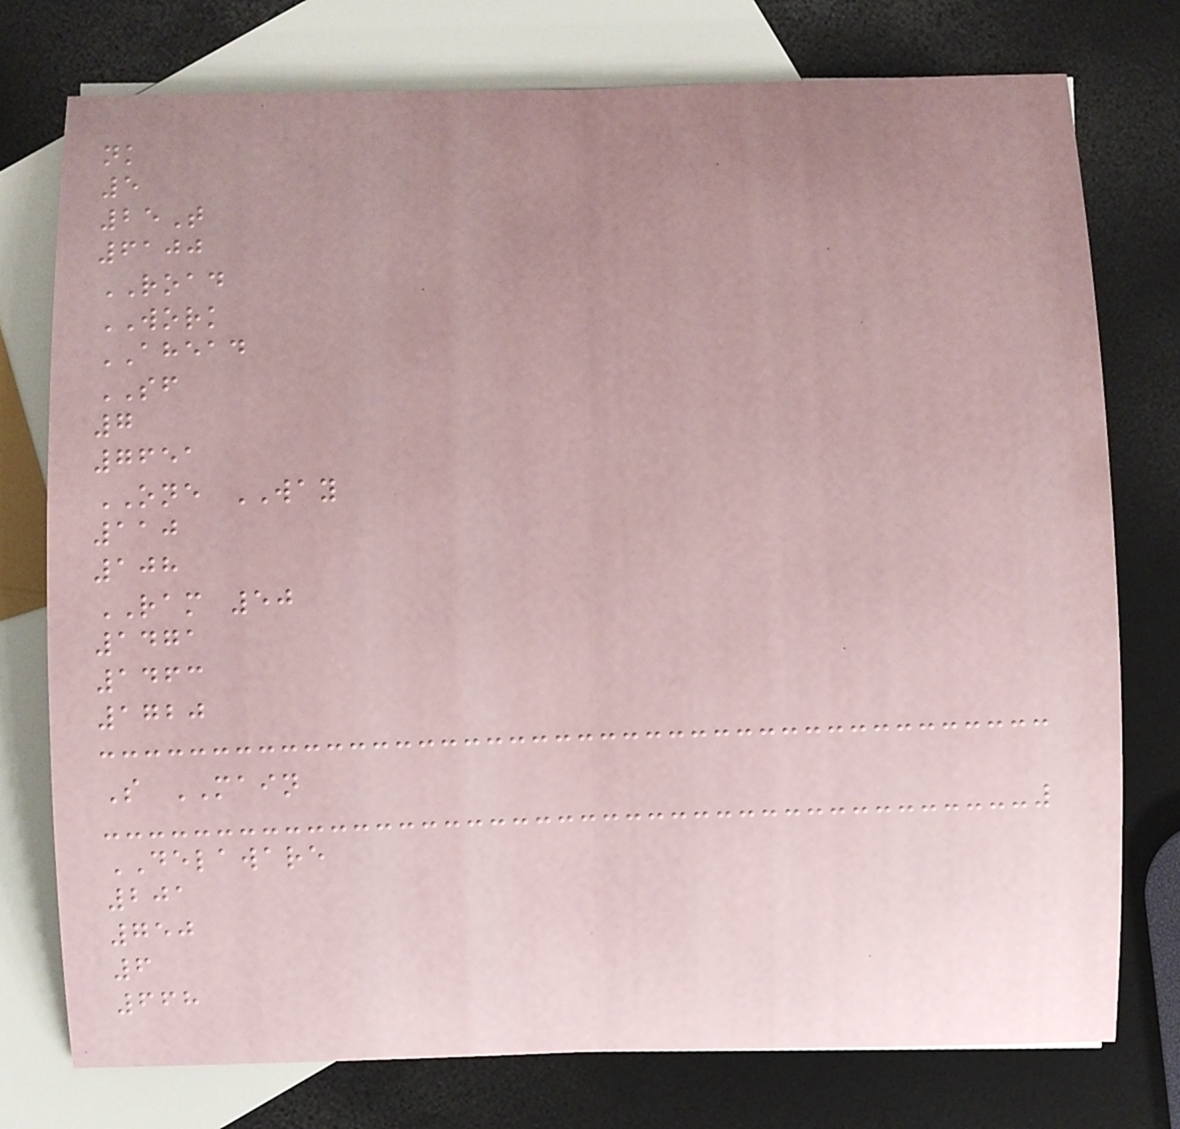nk
5
25T
6100
ROAD
WORK
AHEAD
SF
7
7651
ONE WAY
110
108
RAM 50
1471
1463
1720
S MAIN
DELAWARE
201
750
6
668
